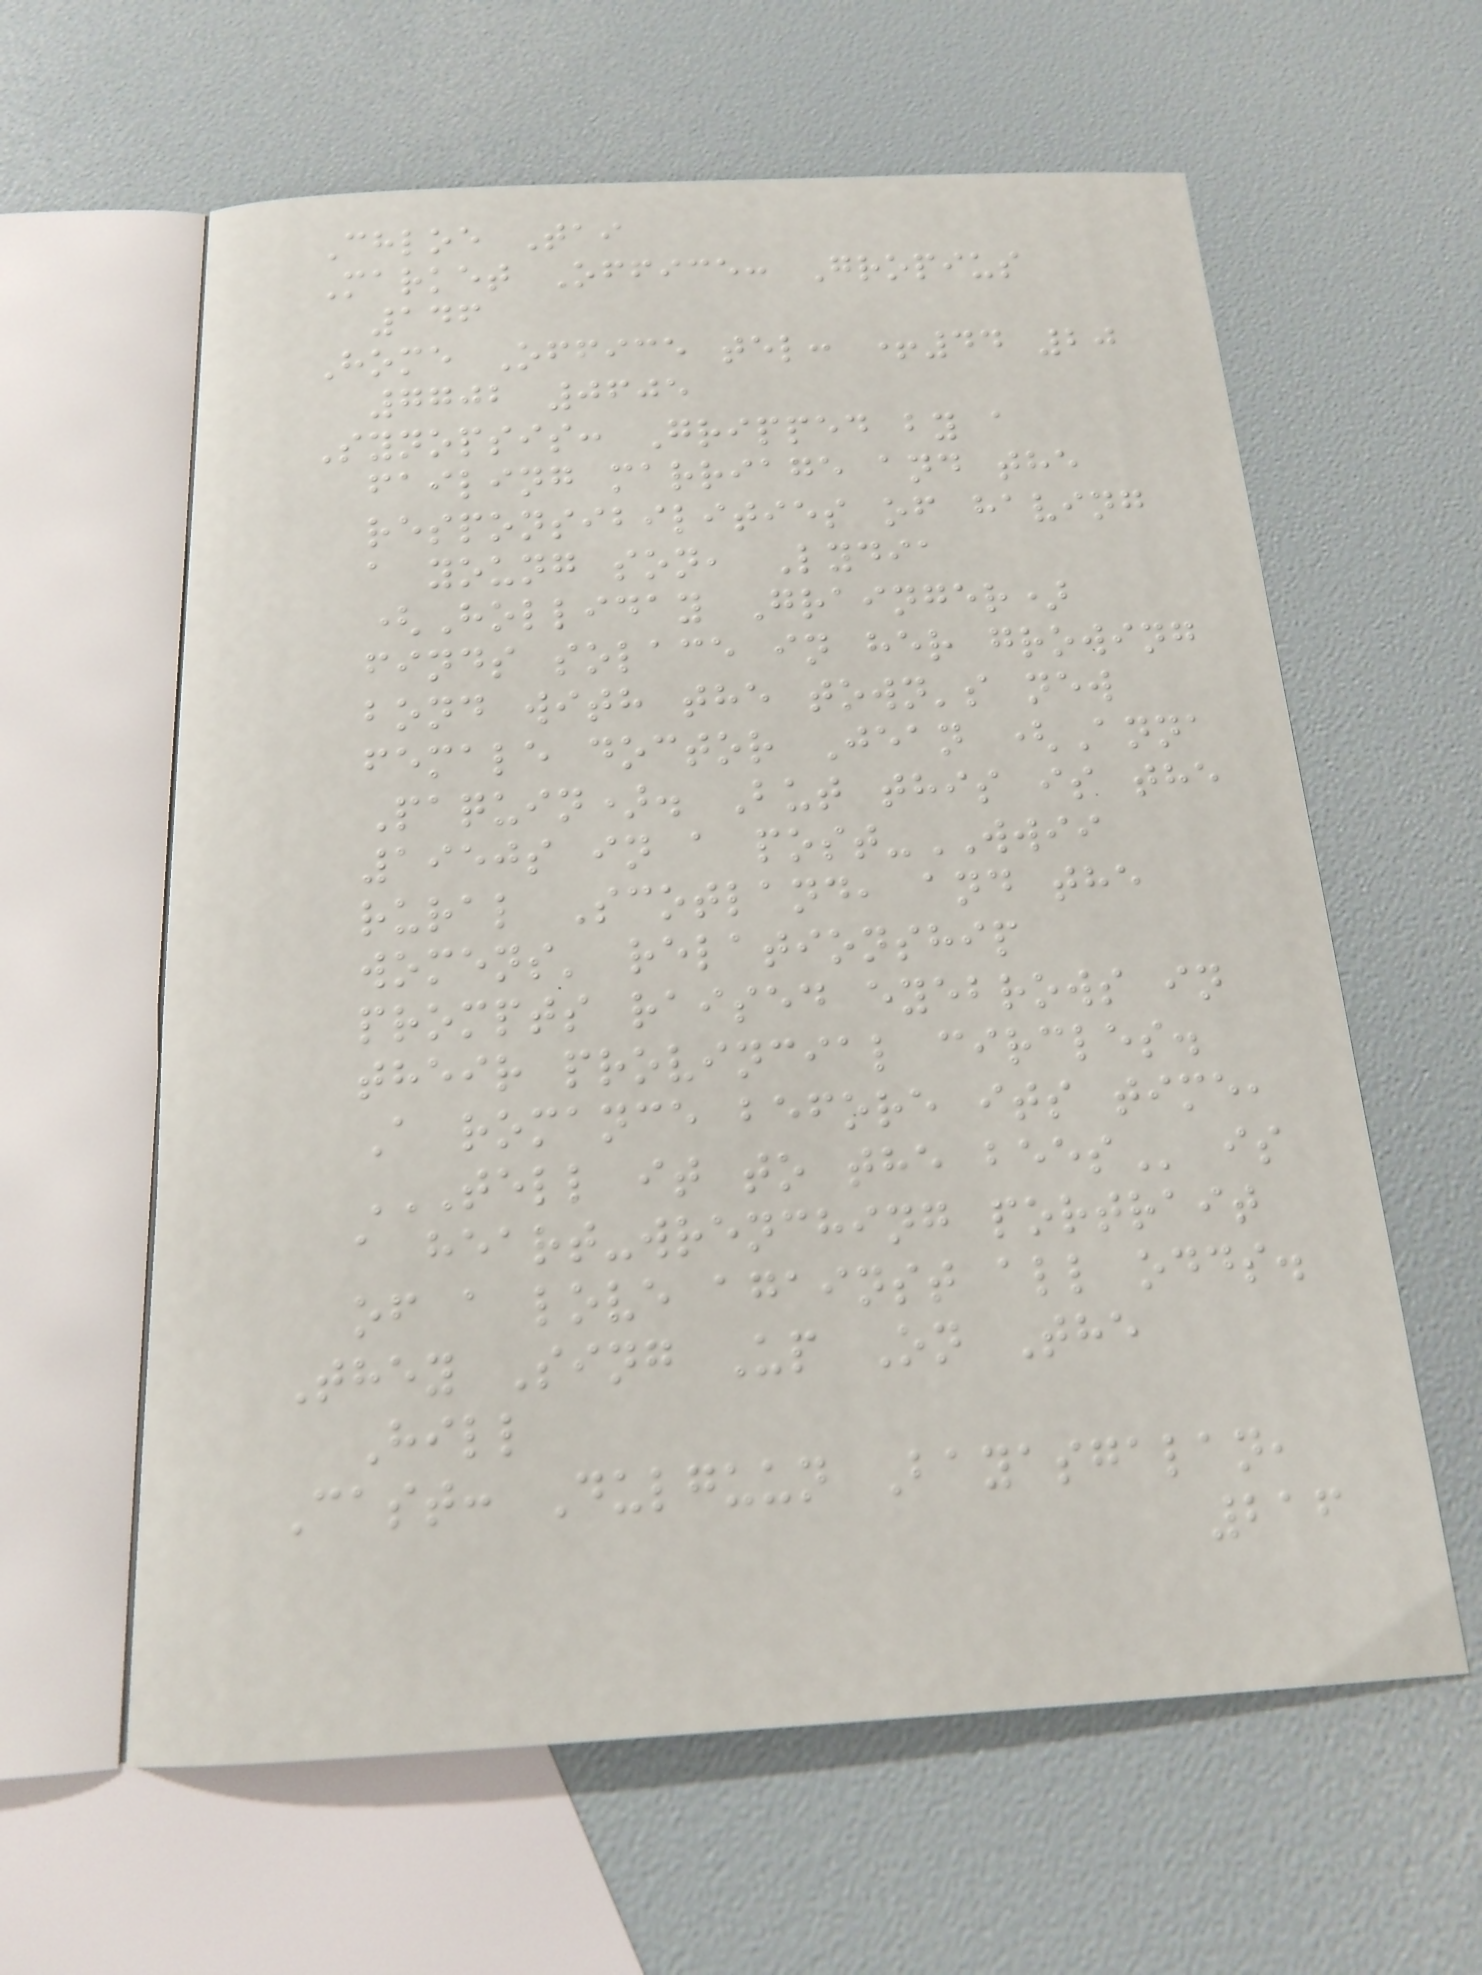Chloe Tai
Market Office: Gropius
146
Home Office tel: +44 20
7702 0605
Synopsis: Gripped by a
failing marriage and the
responsibilities of having
a young son, Lydia
(Holliday Grainger)
finds solace in her growing
bond with the town's new
female doctor Jean (Anna
Paquin). But this is the
1950s in a post-WWII
rural Scotland, and the
womens' relationship
prompts raised eyebrows in
their provincial circles.
A romance before its time,
TELL IT TO THE BEES is
a heart-wrenching portrait
of a love against all odds.
They Sing Up On The
Hill
Cast: Dulguun Bayasgalan,
216
